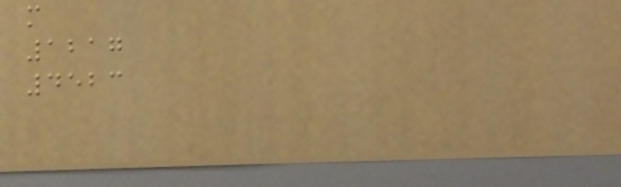m
1217
4523
